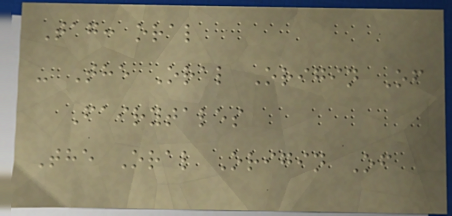Tag: oral
- The Oral Origin Of
Fairytales
The Oral Origin Of
